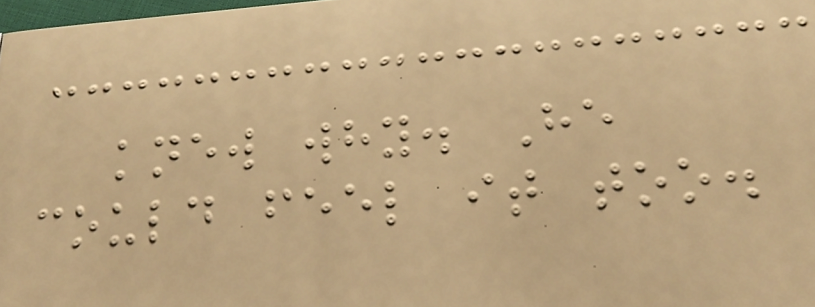knew why. He
could feel it too.
